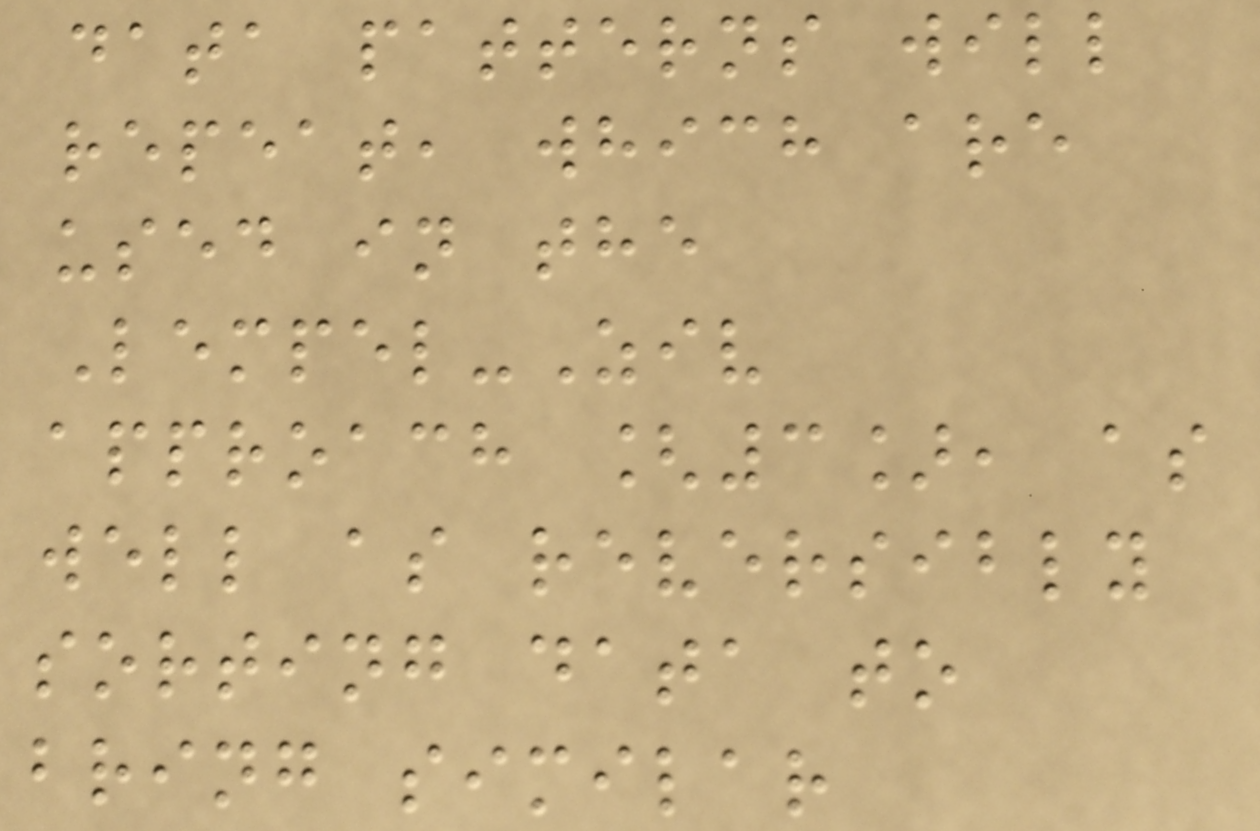data patterns will
repeat, which are
used in the
Lempel-Ziv
approach [3], as
well as reversibly
sorting data to
bring similar
